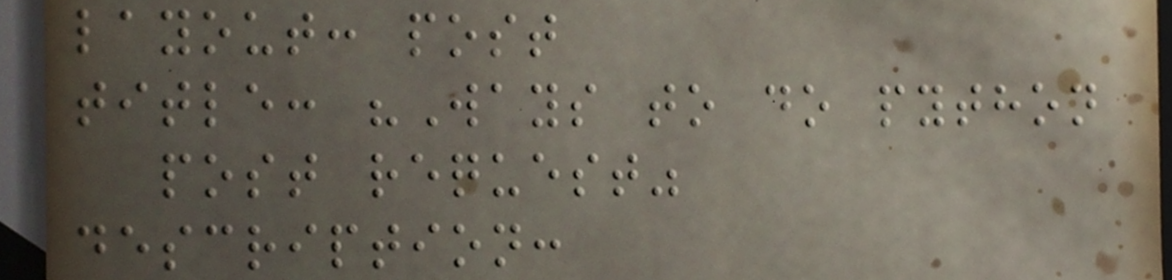layout: post
title: "Ways to do python
post request"
description:
